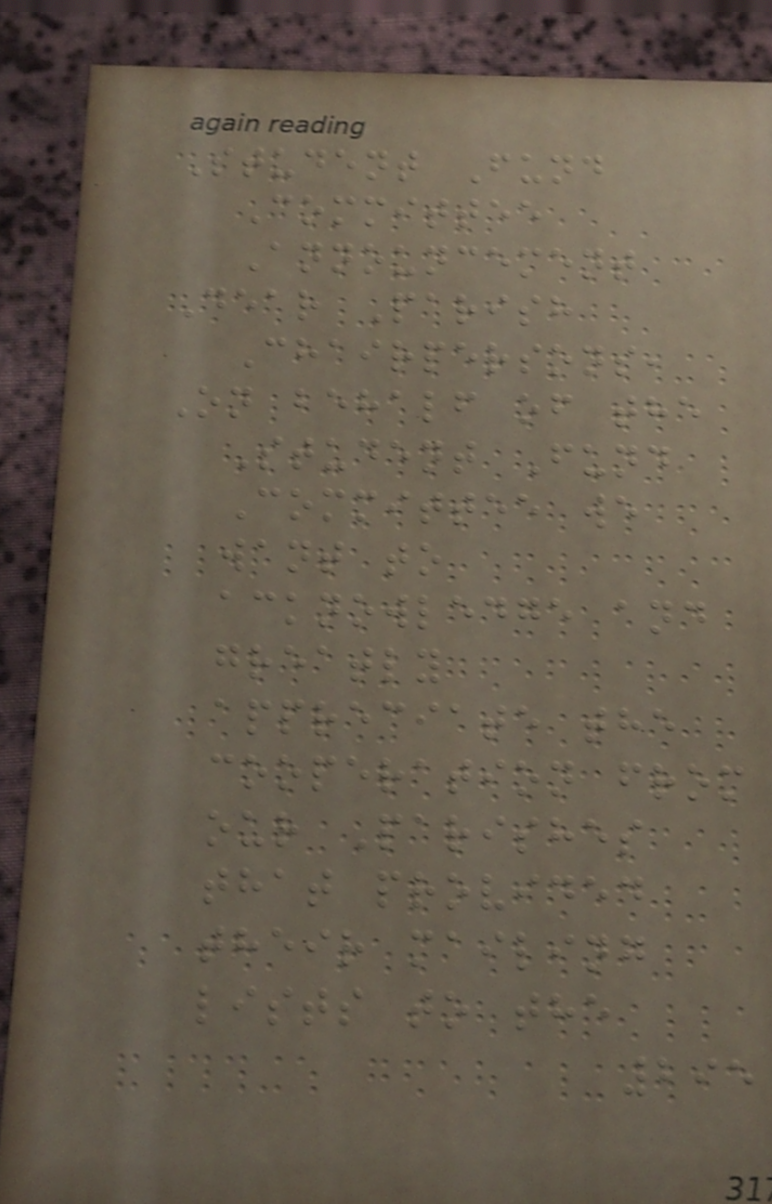Student Fund
Committee
Announcement
Dear Parish
Chairpersons,
On behalf of the
Student Fund
Committee we
want to
acknowledge and
greatly
appreciate the
cooperation from
our Parishes
that provided
their mailing
lists to the
295
